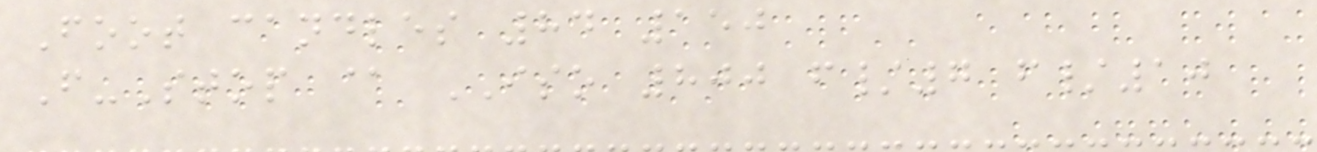Foot candles 84 150
F-Stop @ ISO 800 f/7 f/10
